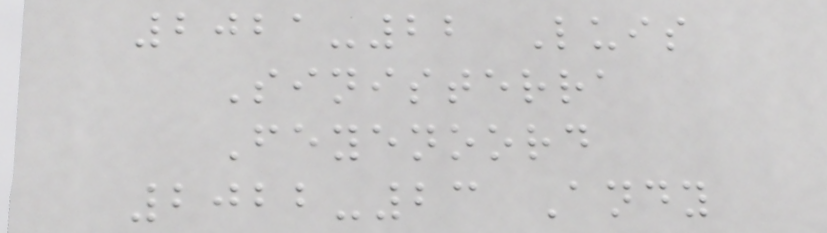2021-22 Luis
Sinisterra
Feyenoord
2022-23 Andy
